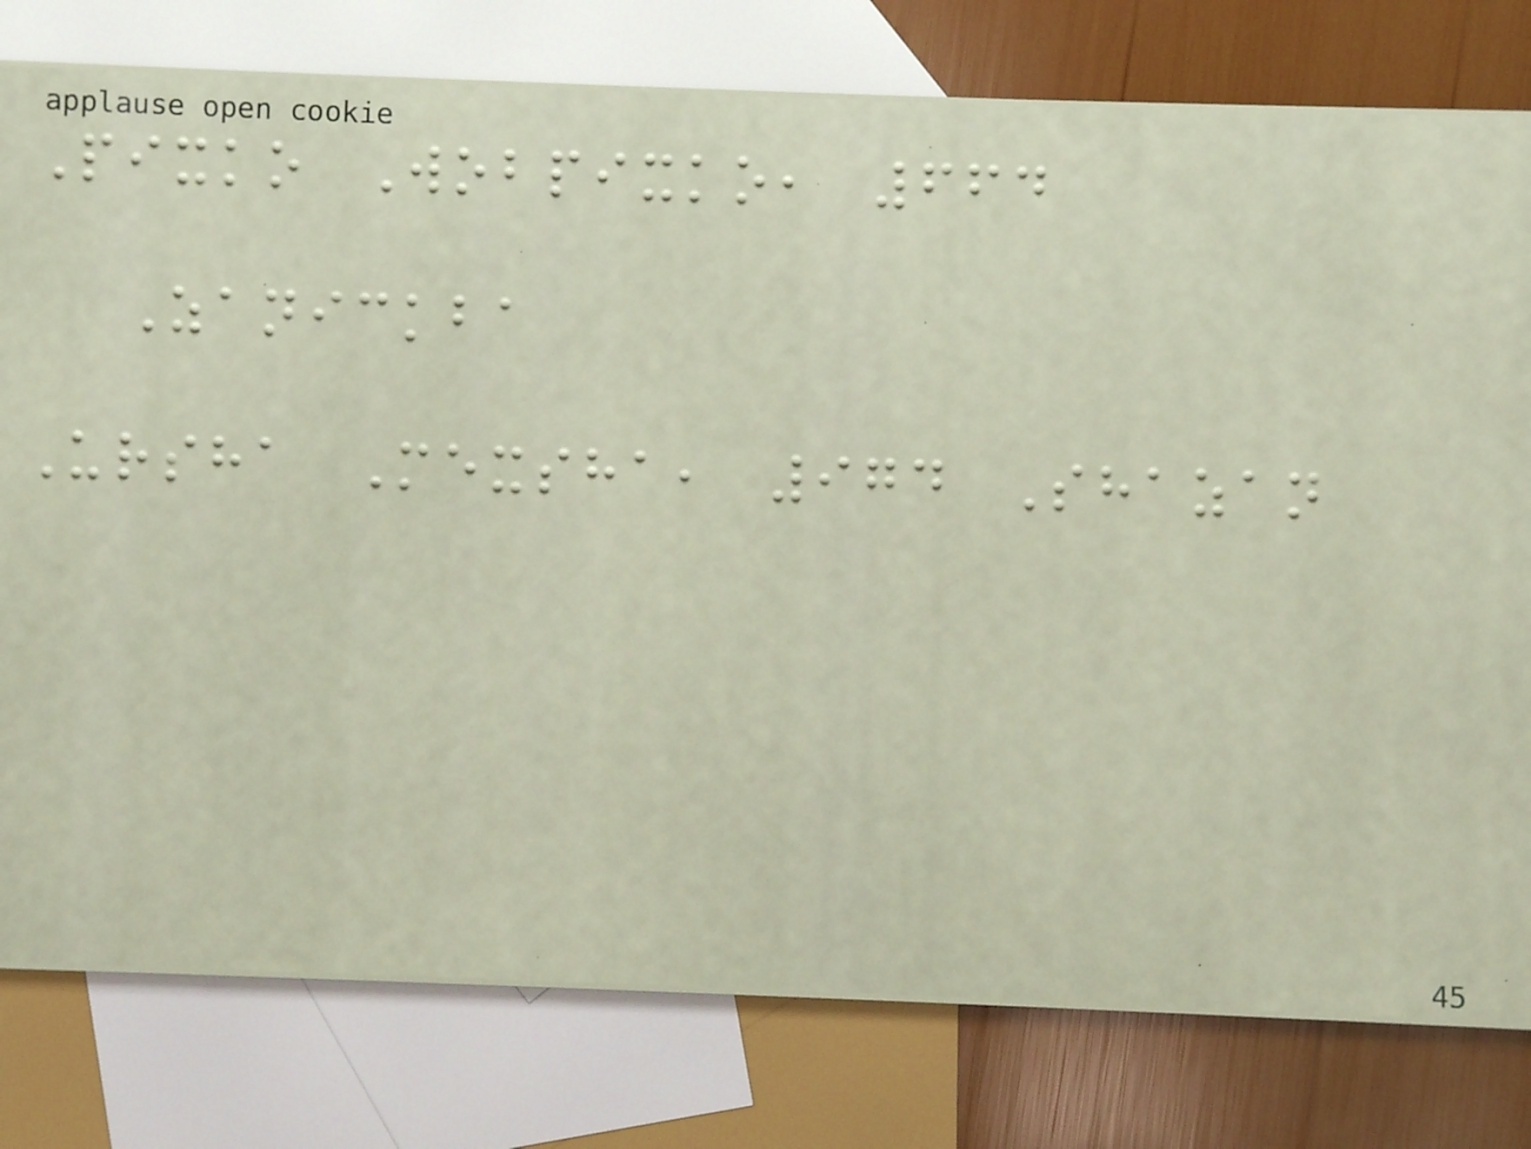Pixko Wobpixko, 664
Zanickba
Ursha Mexsha, 974 Shazan
